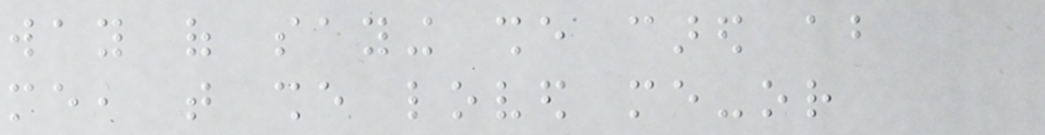way of saying she cared about
me, that she loved me-or
